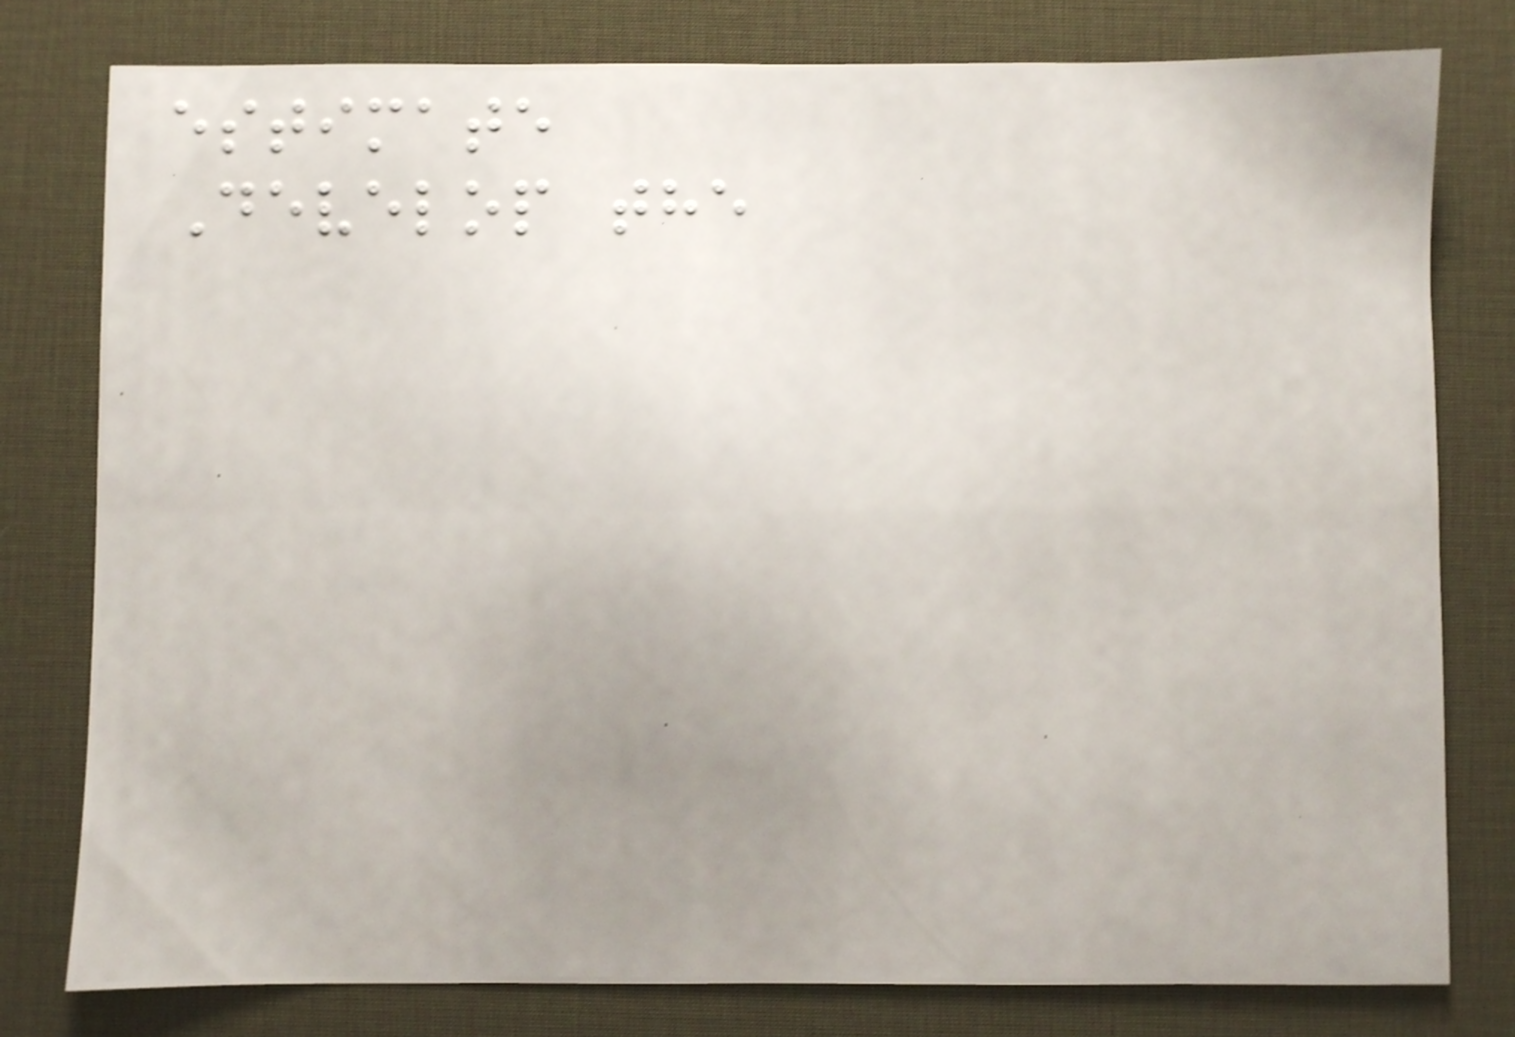estimate
Develop the
